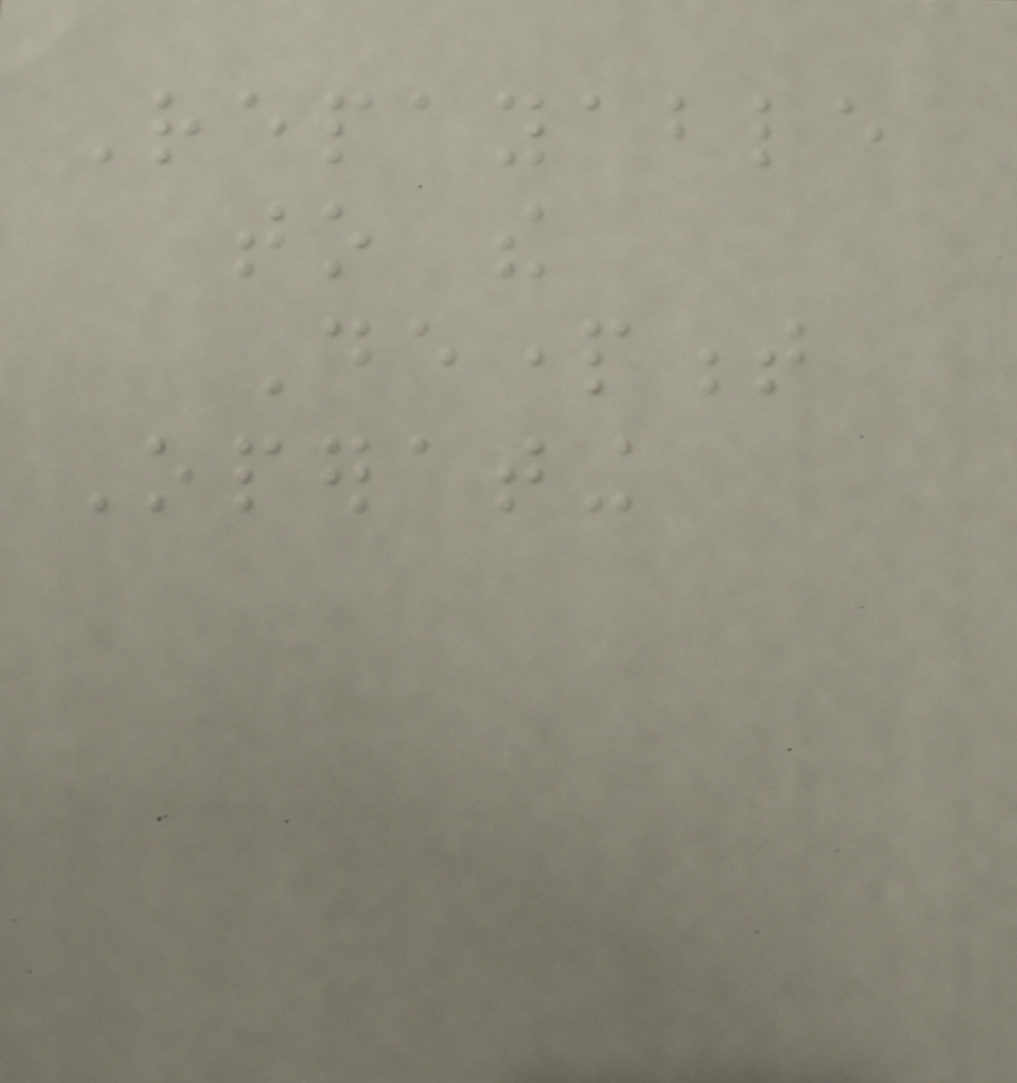Repayable
to the
Department
Operating
